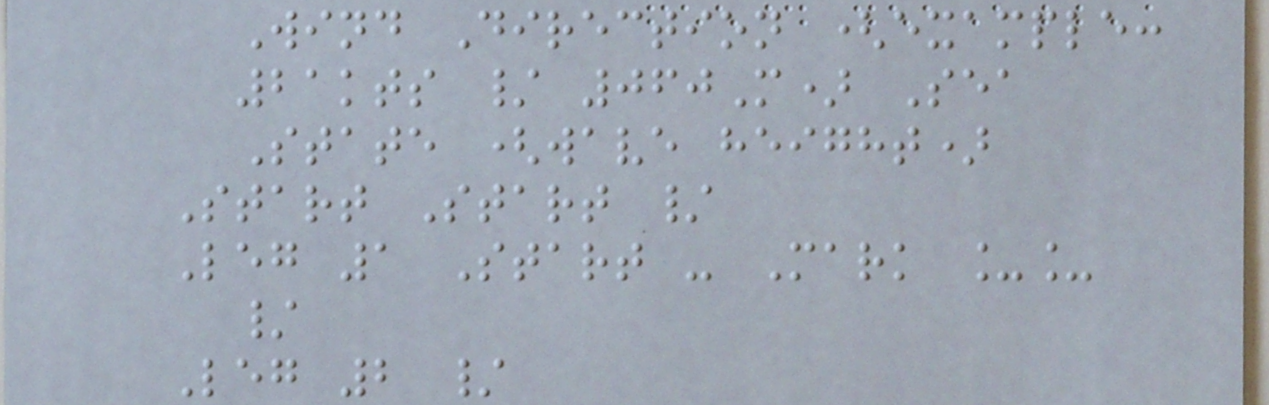Wind Direction (example:
21kts / 060M) Sea
State (wave height)
Start Start /
Leg 1 Start - Mark __
/
Leg 2 /
